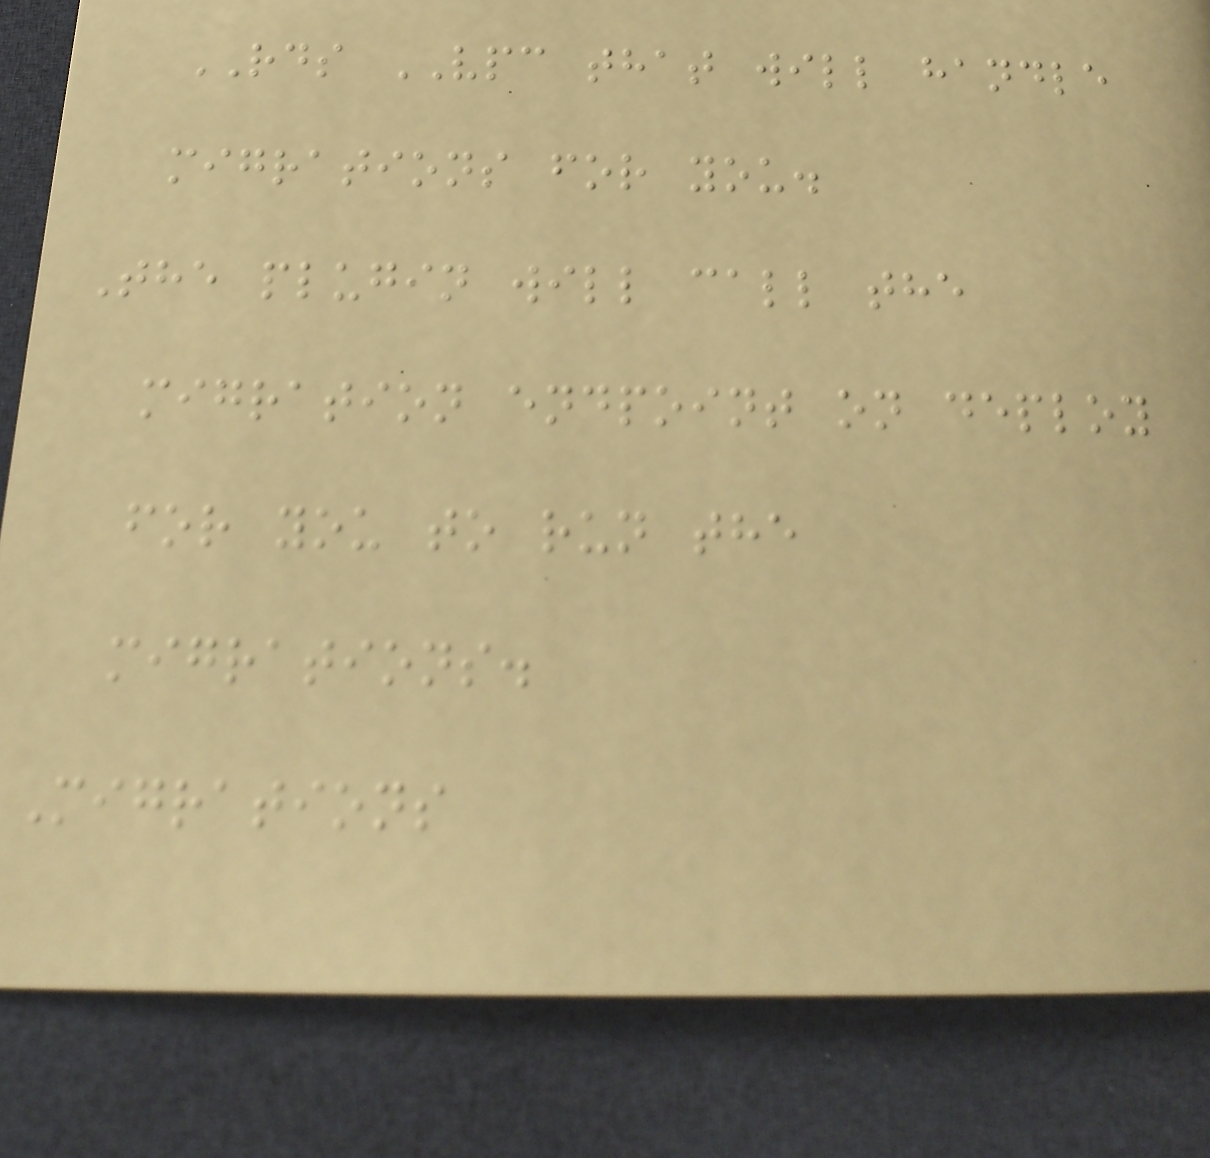RDS VPC that will handle
migrations for you.
The plugin will call the
migration endpoint on deploy
for you to run the
migrations.
Migrations
